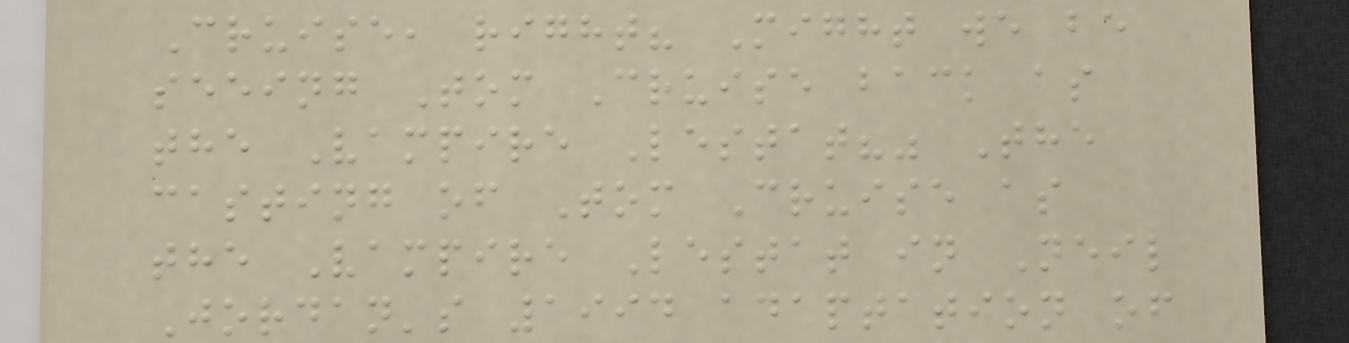Cruise, right? Might we be
seeing Tom Cruise back as
the Vampire Lestat?" The
casting of Tom Cruise as
the Vampire Lestat in Neil
Jordan's 1994 adaptation of
